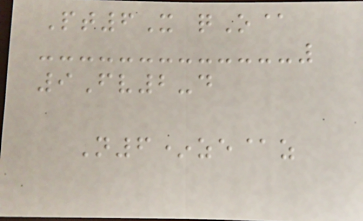Pt6X qO@
9Fv2-d
N6*ze@z
